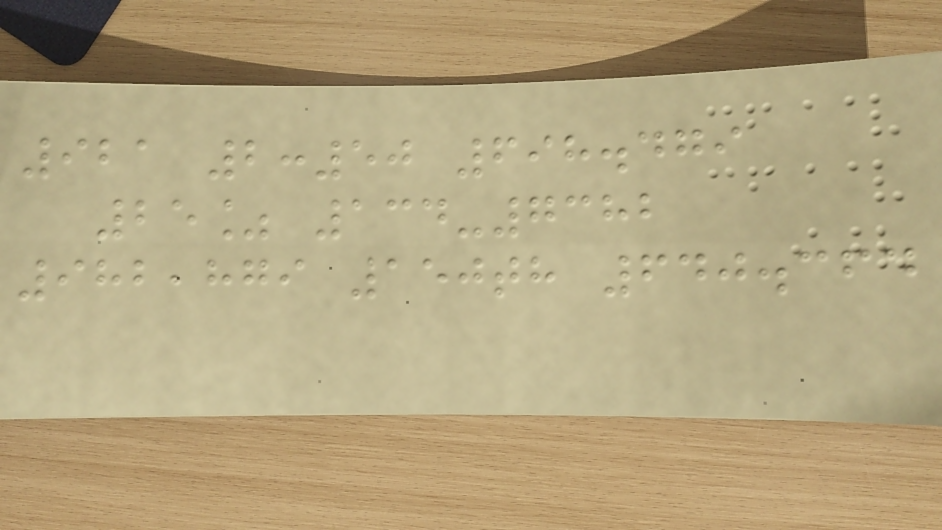921 2:50 698.479
25% 134-7382
982,879 150th 640.364
